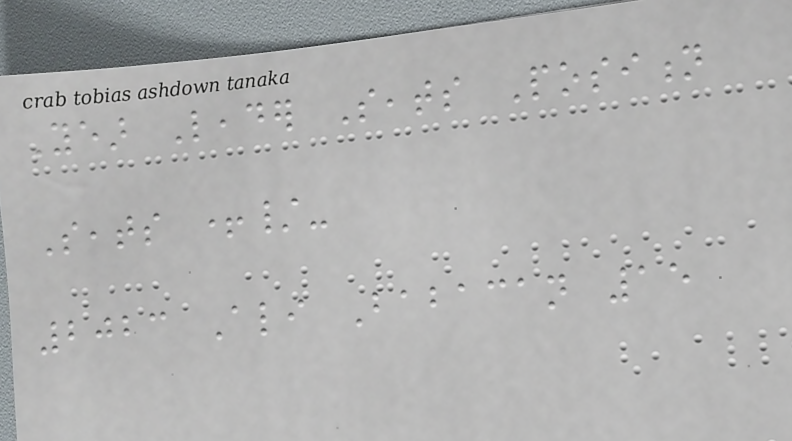Year Leader Seats Position
Seats +/-
2023 Ali Babacan 15
